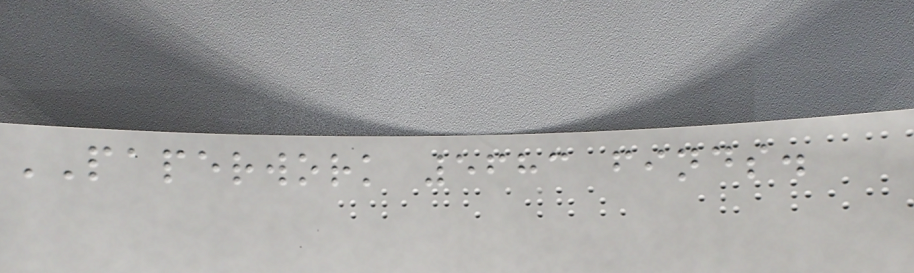PAPERWORK 5683 finds.
